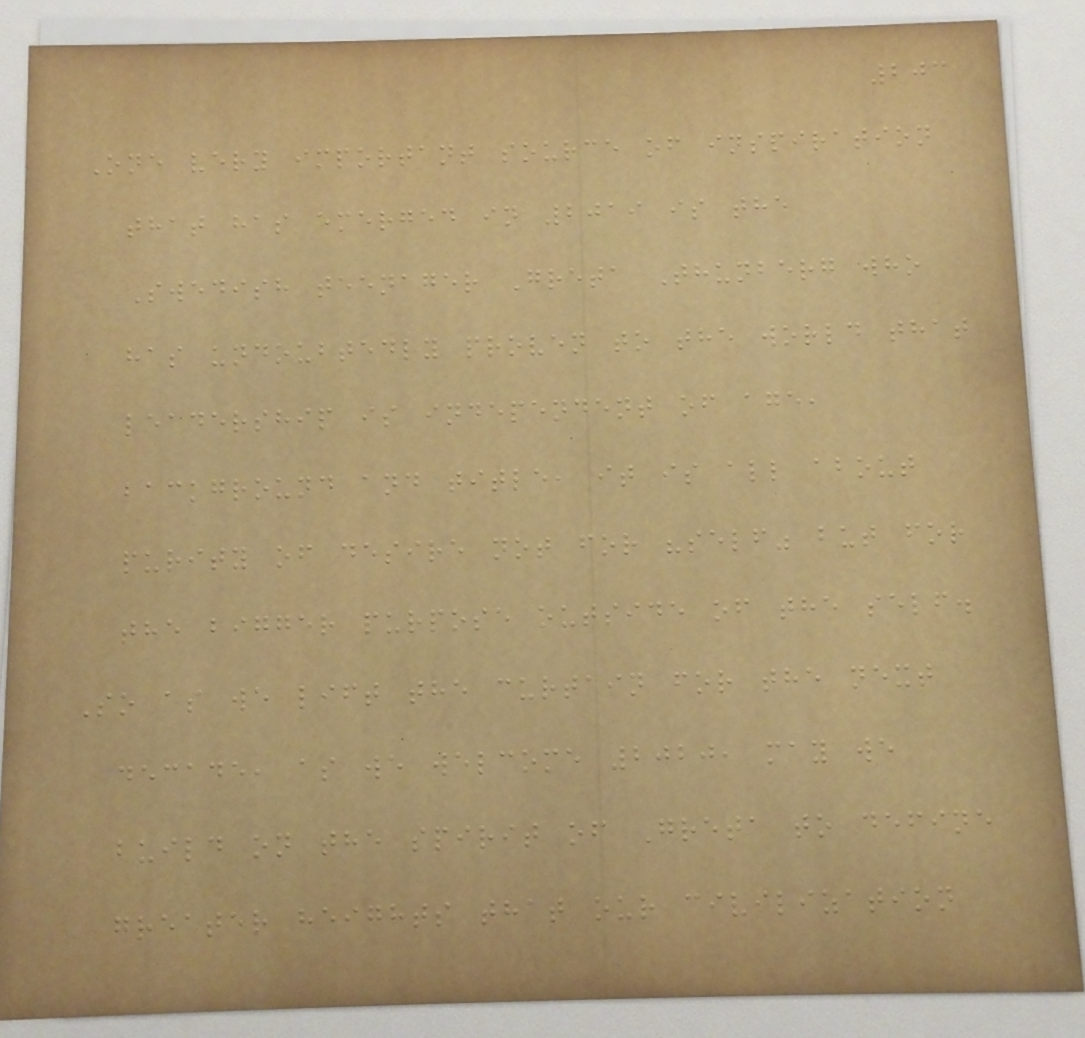203
One very important source of inspiration
that has emerged in 2019 is the
Swedish teenager Greta Thunberg who
has undoubtedly proven to the world that
leadership is independent of age,
background and title, it is all about
purity of desire not for "self" but for
the bigger purpose outside of the self.
So as we lift the curtain for the next
decade, as we welcome 2020, may we
build on the spirit of Greta to define
greater heights that our civilization
